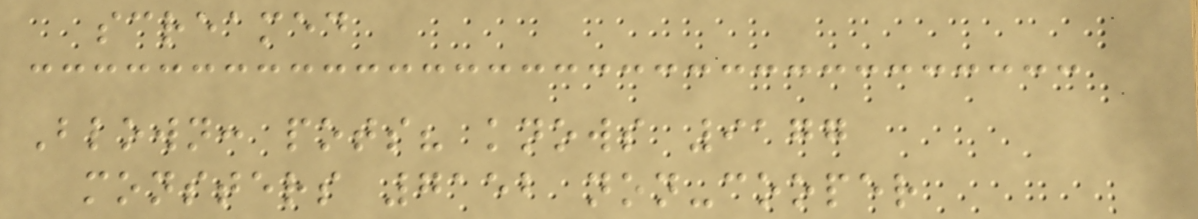screamed
Blown: pots? knows 9177
monsters 7152 non-cooper
